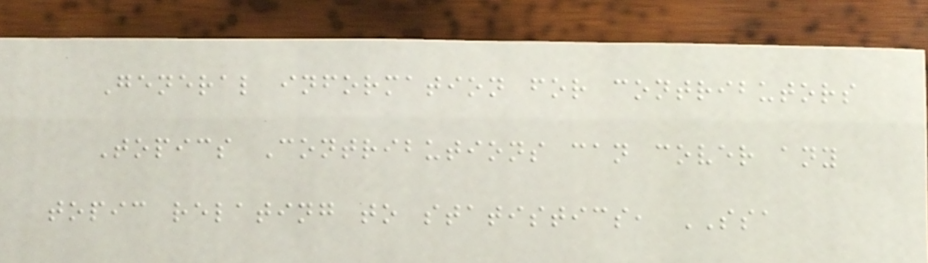General information for contributors
Topics Contributions can cover any
topic relating to statistics, SSA
